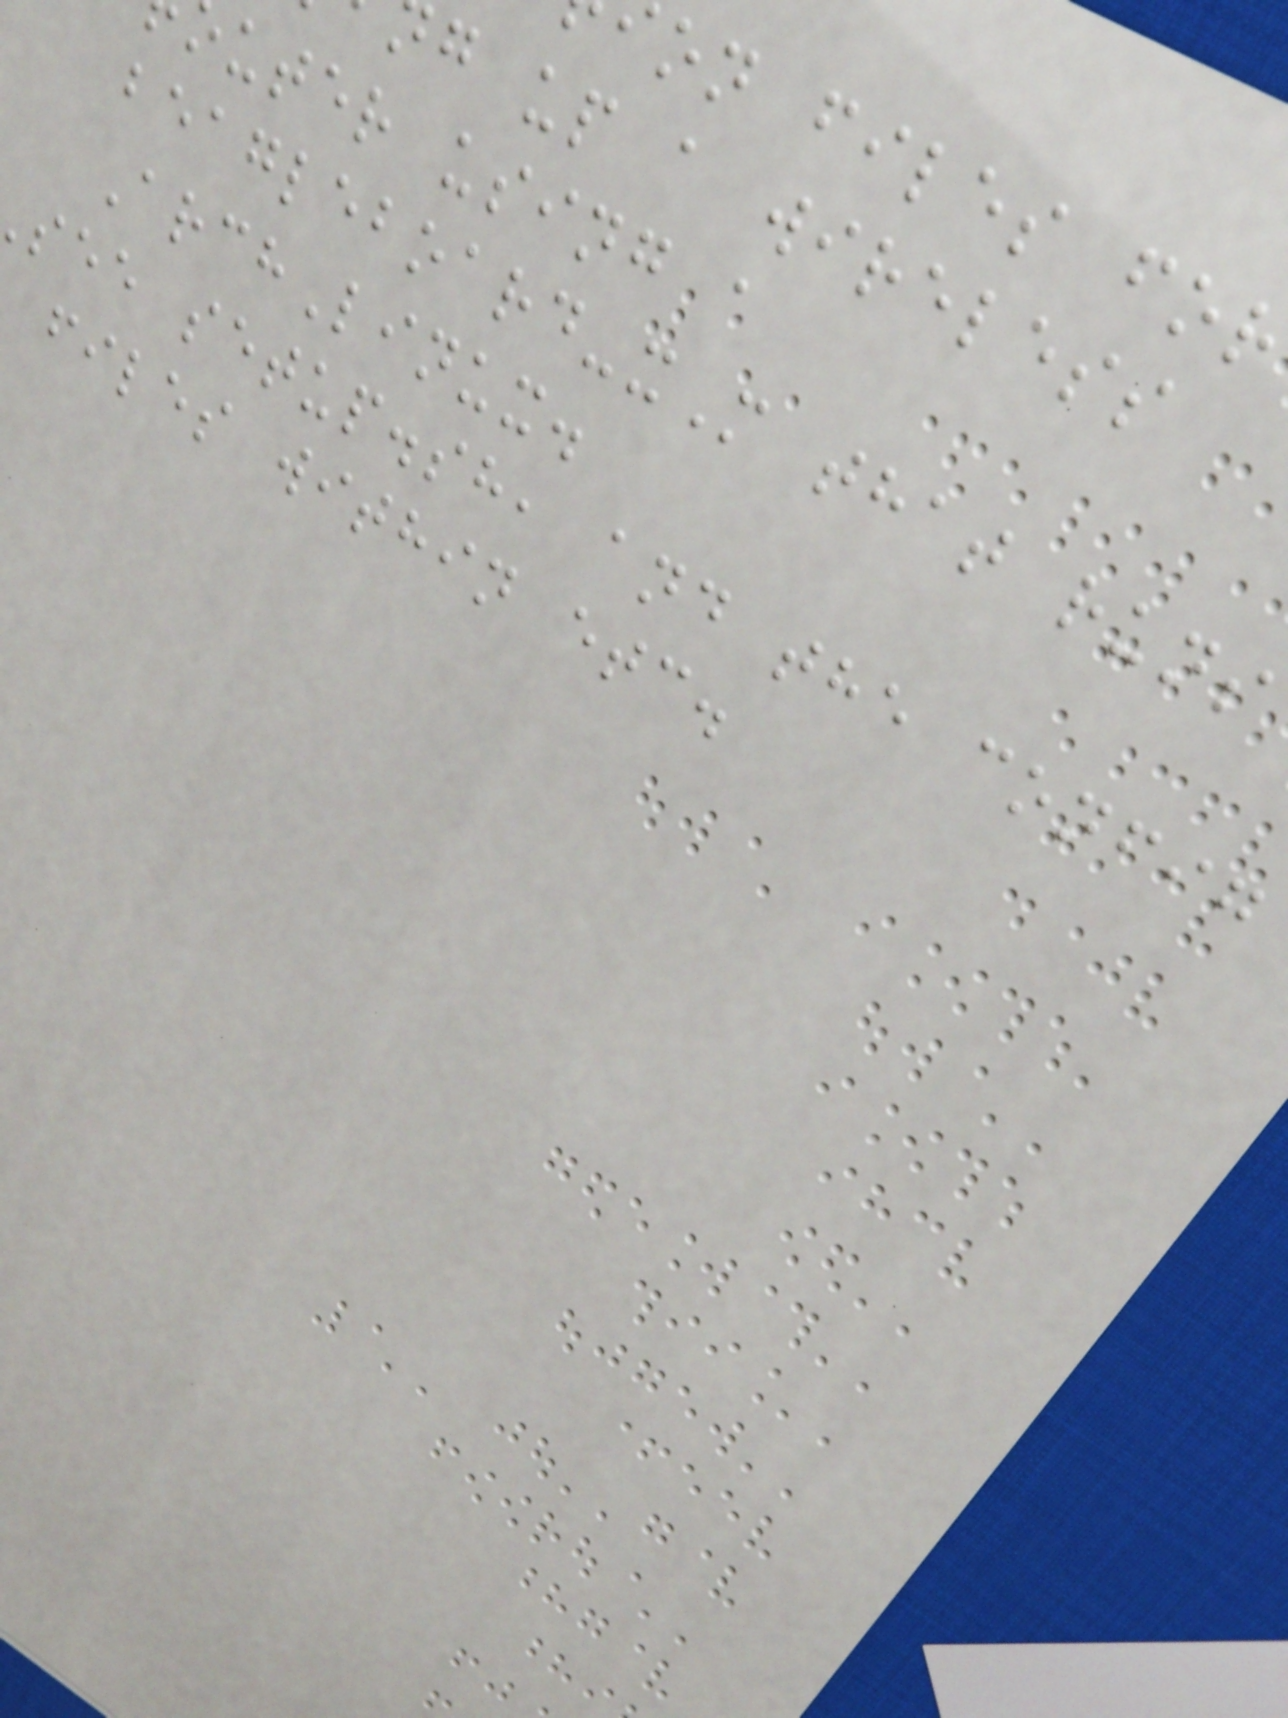on files fo
g up a wireless
uter using a
beagleboard-xM that runs
ArchLinux.
see setup.sh, and the config
files within etc.
